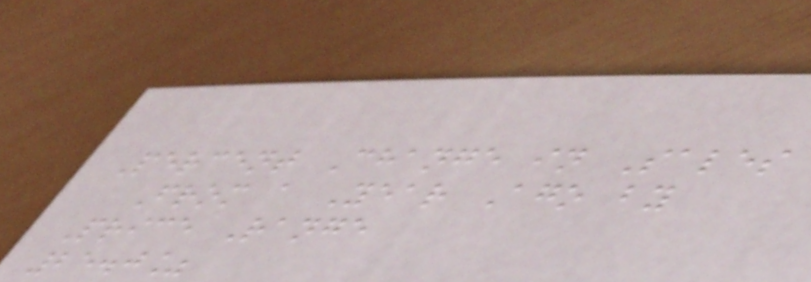Percent Change in Sales
From a Year Ago by
Price Range
25.0%
